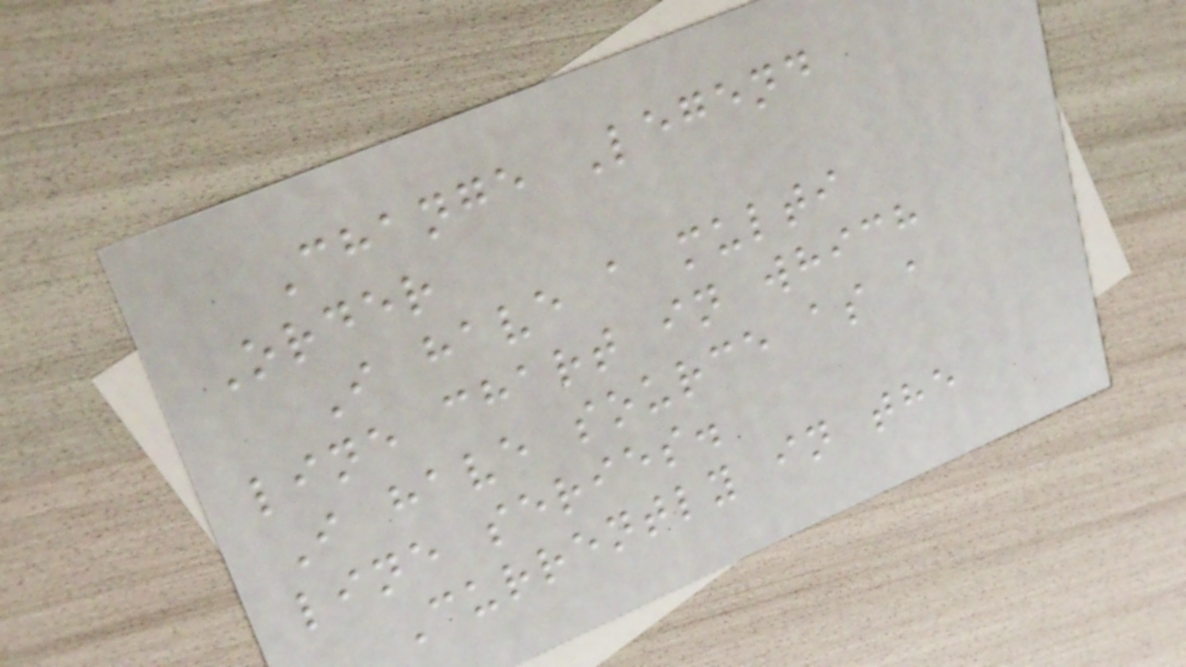Change Legend
Order
I have a multi
line chart in which
I have source as a
line series.
Currently in the
